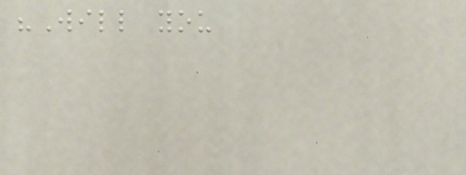"Will you
